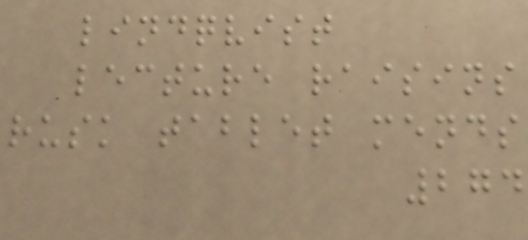lindqvist
lecture raisins
rusk tablet mends
274
